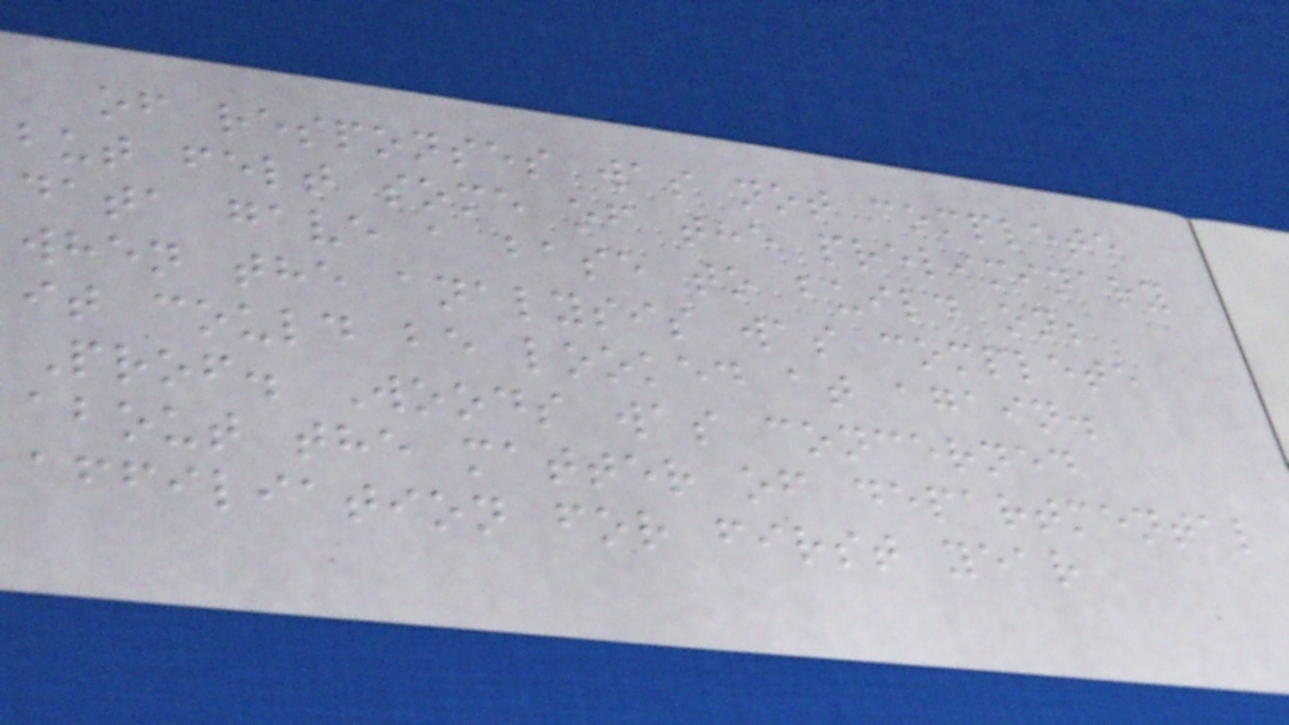of responses was not complete
but felt some of the preliminary
data gave a base to build on;
when the analysis was complete
it could be looked at again.
Prof. Woods was concerned
about the matter of departmental
affiliation for first year
